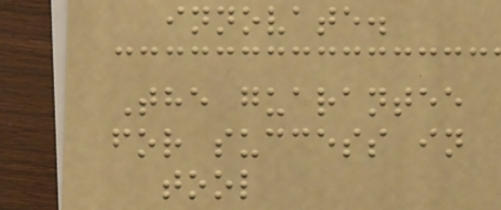innovate.
The guarantee
for success in
tool
